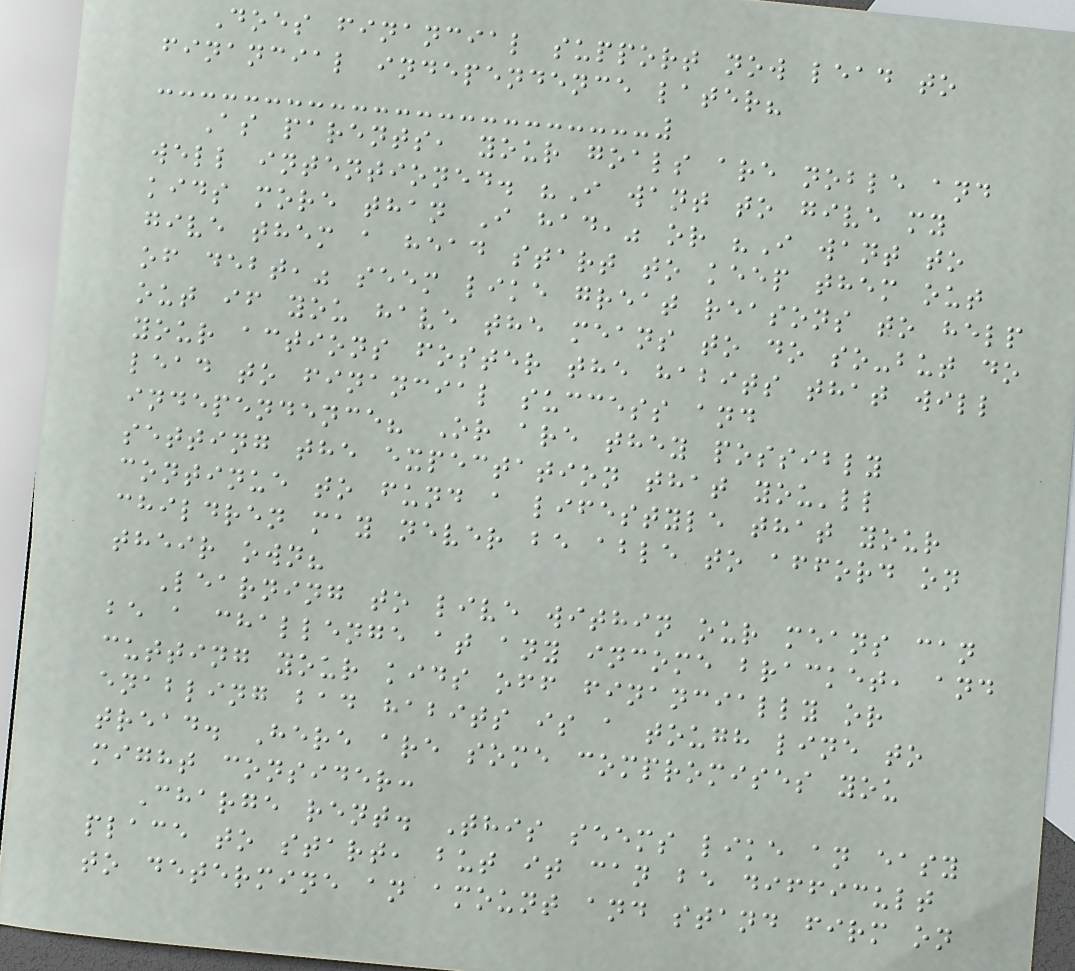Does financial support now lead to
financial independence later?
As parents, your goals are noble and
well intentioned. "I want to give my
kids more than I had," or "I want to
give them a head start to keep them out
of debt," seem like great reasons to help
out if you have the means to do so-but do
your actions foster the habits that will
lead to financial success and
independence? Or are they possibly
setting the expectation that you'll
continue to fund a lifestyle that your
children may never be able to afford on
their own?
Learning to live within our means can
be a challenge at any income bracket, and
cutting your kids off financially or
enabling bad habits is a tough line to
tread. Here are some compromises you
might consider:
Charge rent. This seems like an easy
place to start, but it can be difficult
to determine an amount and stand firm on
